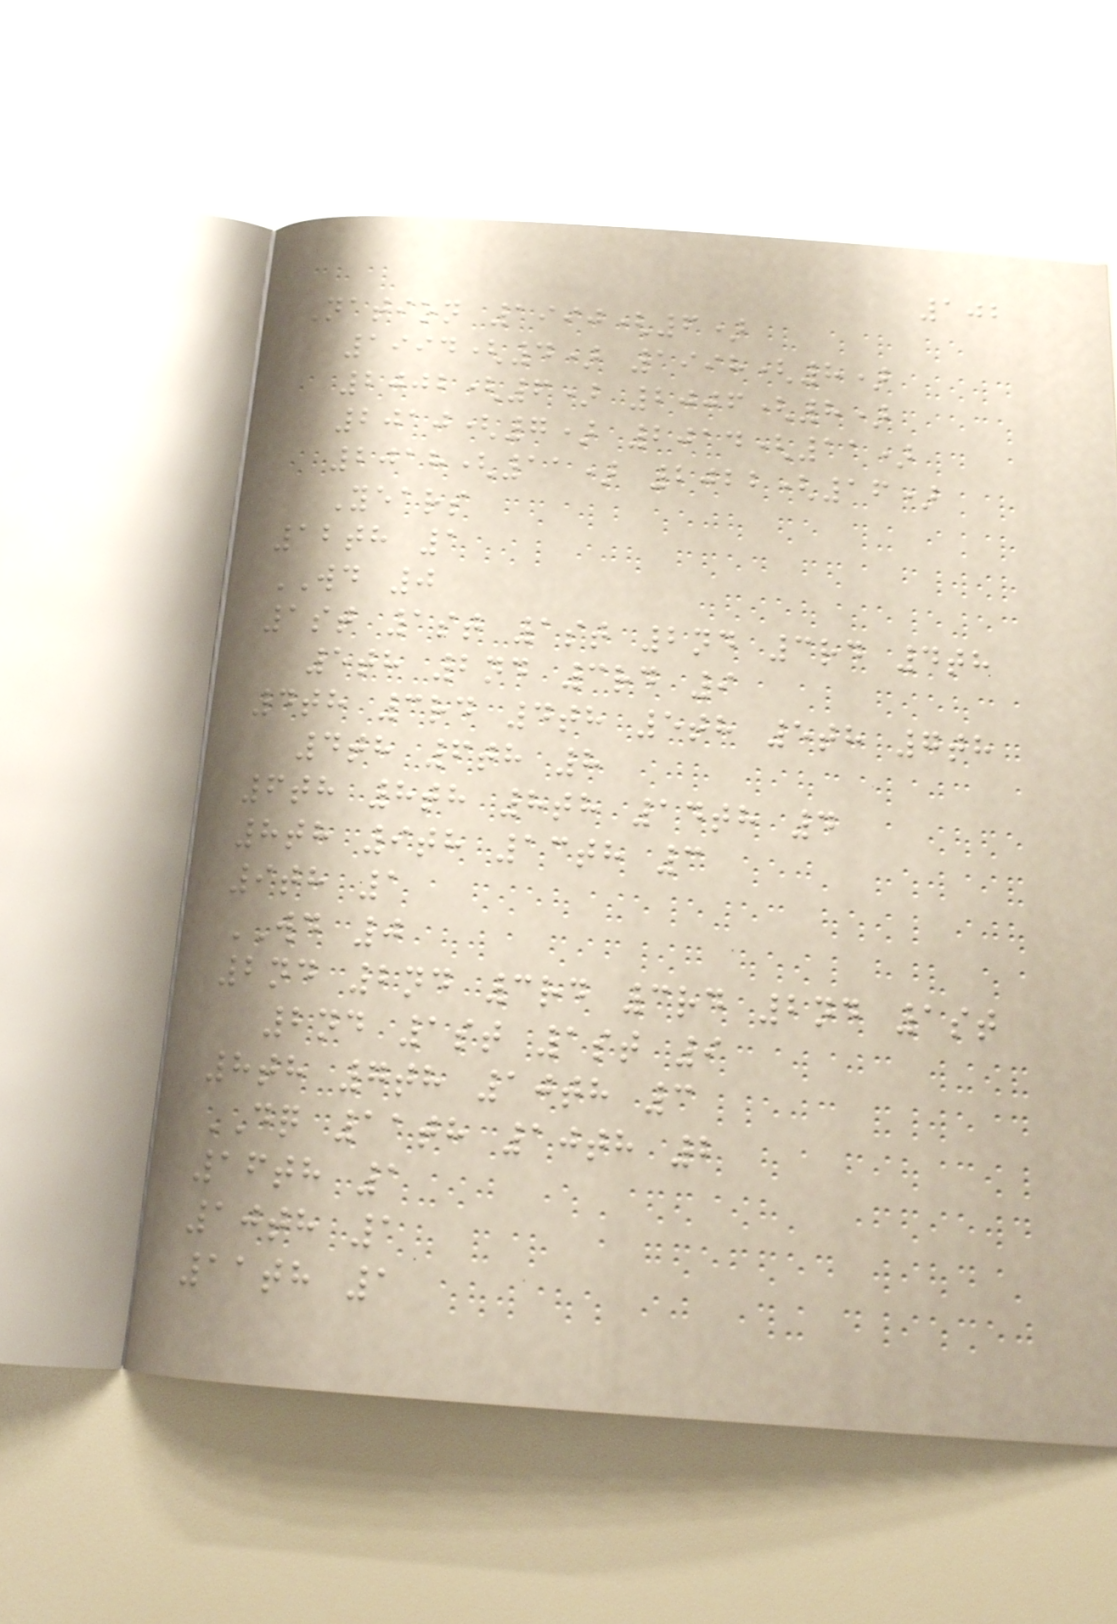102
Nation 1990(6)
1994(4) 1998(8)
2002(6) 2006(8)
2010(7) 2014(11)
2018(11) 2022(16)
Years
12th 1
WD 0
1st 1st 1st 2nd 3rd 4th
5th 2nd 3rd 9
4th 3rd 4th 5th 5th 7th
4th 6th 8
6th 8th 8th 14th 4
8th 9th 13th 3
9th 1
WD 0
2nd 2nd 3rd 3rd 2nd 1st
2nd 1st 1st 9
8th 7th 10th 3
DQ 11th 10th 2
16th 1
10th 1
11th 1
